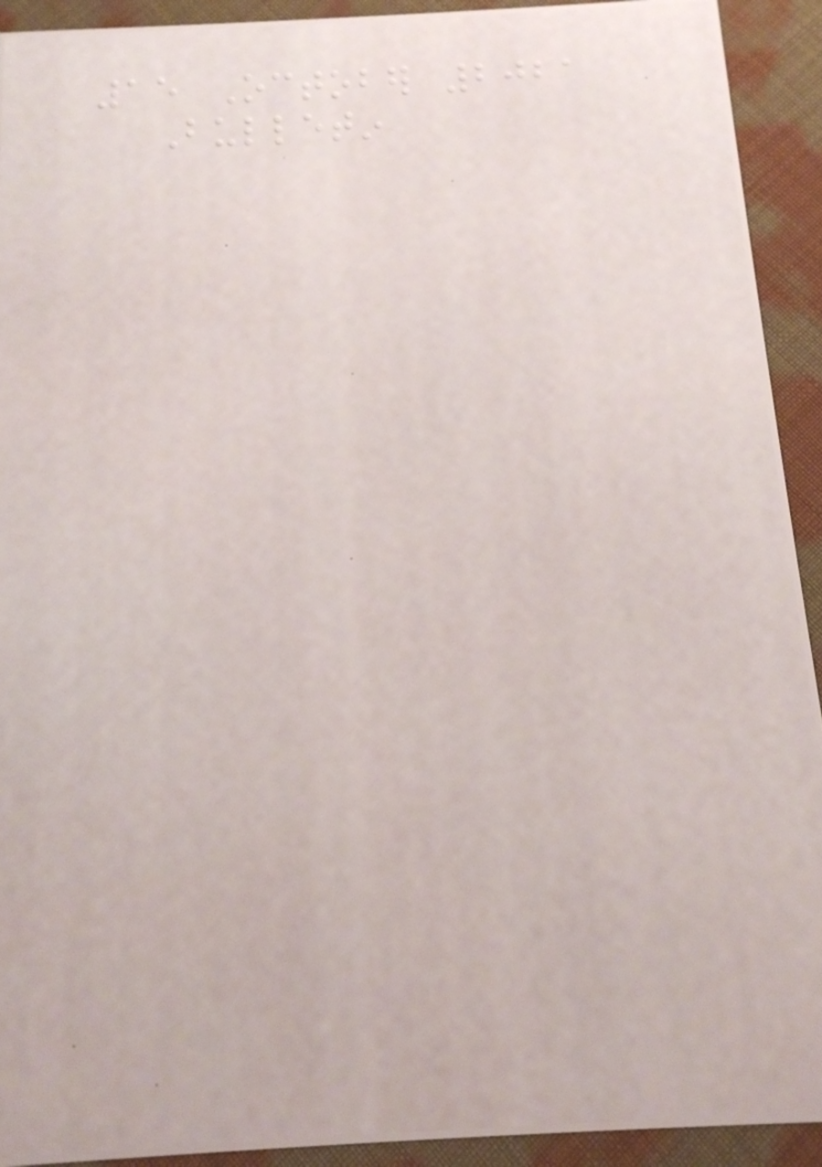15 October 2021
Bulletin
